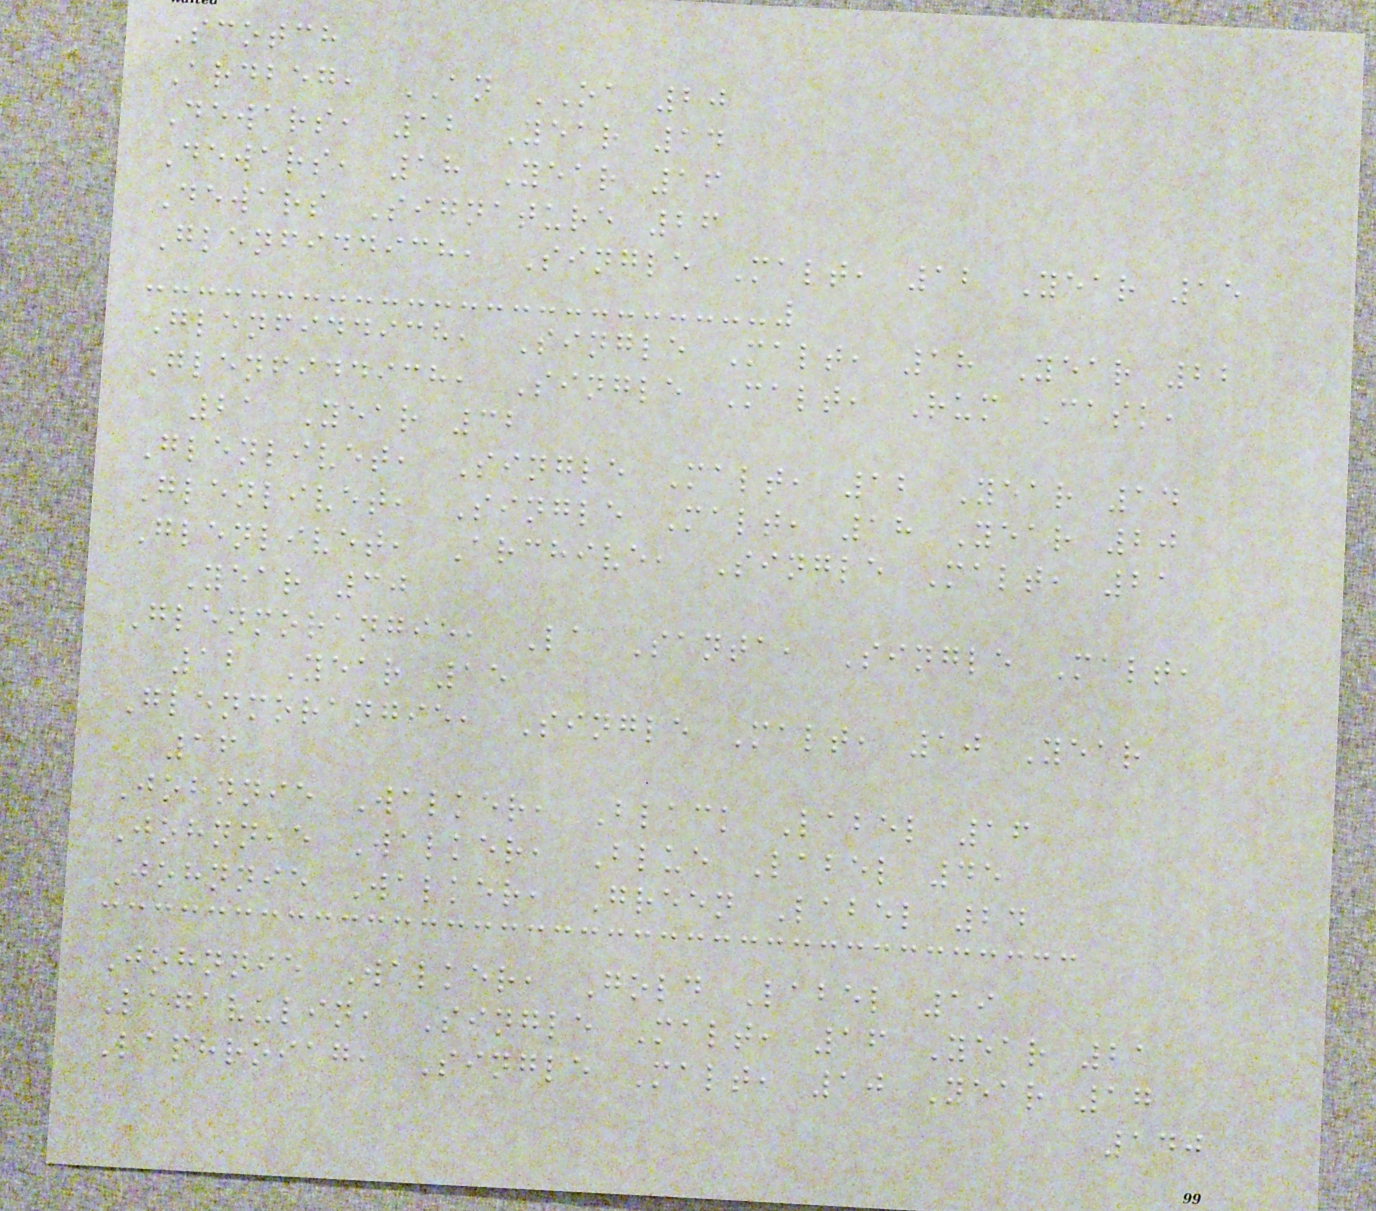Scotch
Ardbeg, AN OA 20
Dewars, 12 Year 14
Dewars, 18 Year 16
Dewars Signature 26
Glenfiddich, Single Malt, 12 Year 15
Glenfiddich, Single Malt, 18 Year 22
Glenfiddich, Single Malt, Rum Cask,
21 Year 32
Glenlivet, Single Malt, 12 Year 14
Glenlivet, Single Malt, 18 Year 20
Glenlivet, Archive, Single Malt, 21
Year 30
Glenmorangie, La Santa, Single Malt,
12 Year 15
Glenmorangie, Single Malt, 10 Year
16
Johnnie Walker, Black Label 16
Johnnie Walker, Blue Label 45
Johnnie Walker, Green Label 24
Johnnie Walker, Gold Label 19
Lagavulin, Single Malt, 16 Year 21
Laphroiag, Single Malt, 10 Year 17
140
